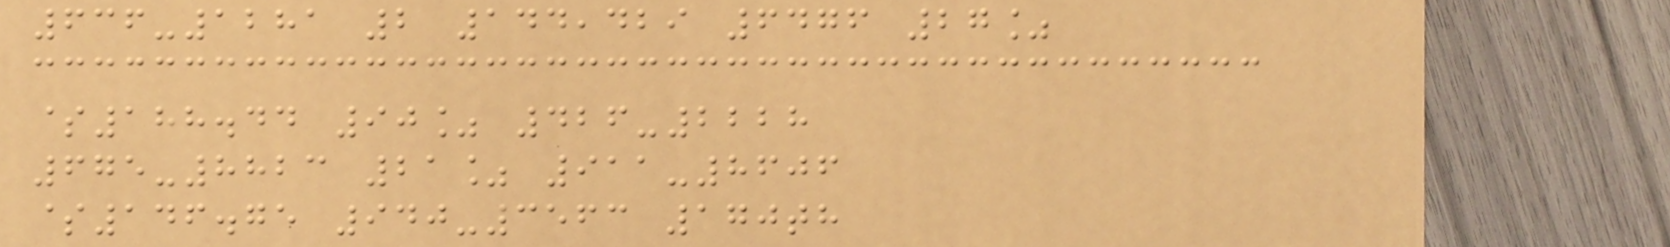636-1281 2 144,429 6476 27%
$188.44 90% 426-2228
675-8823 21% 911-8606
$146.75 940-3563 170th
